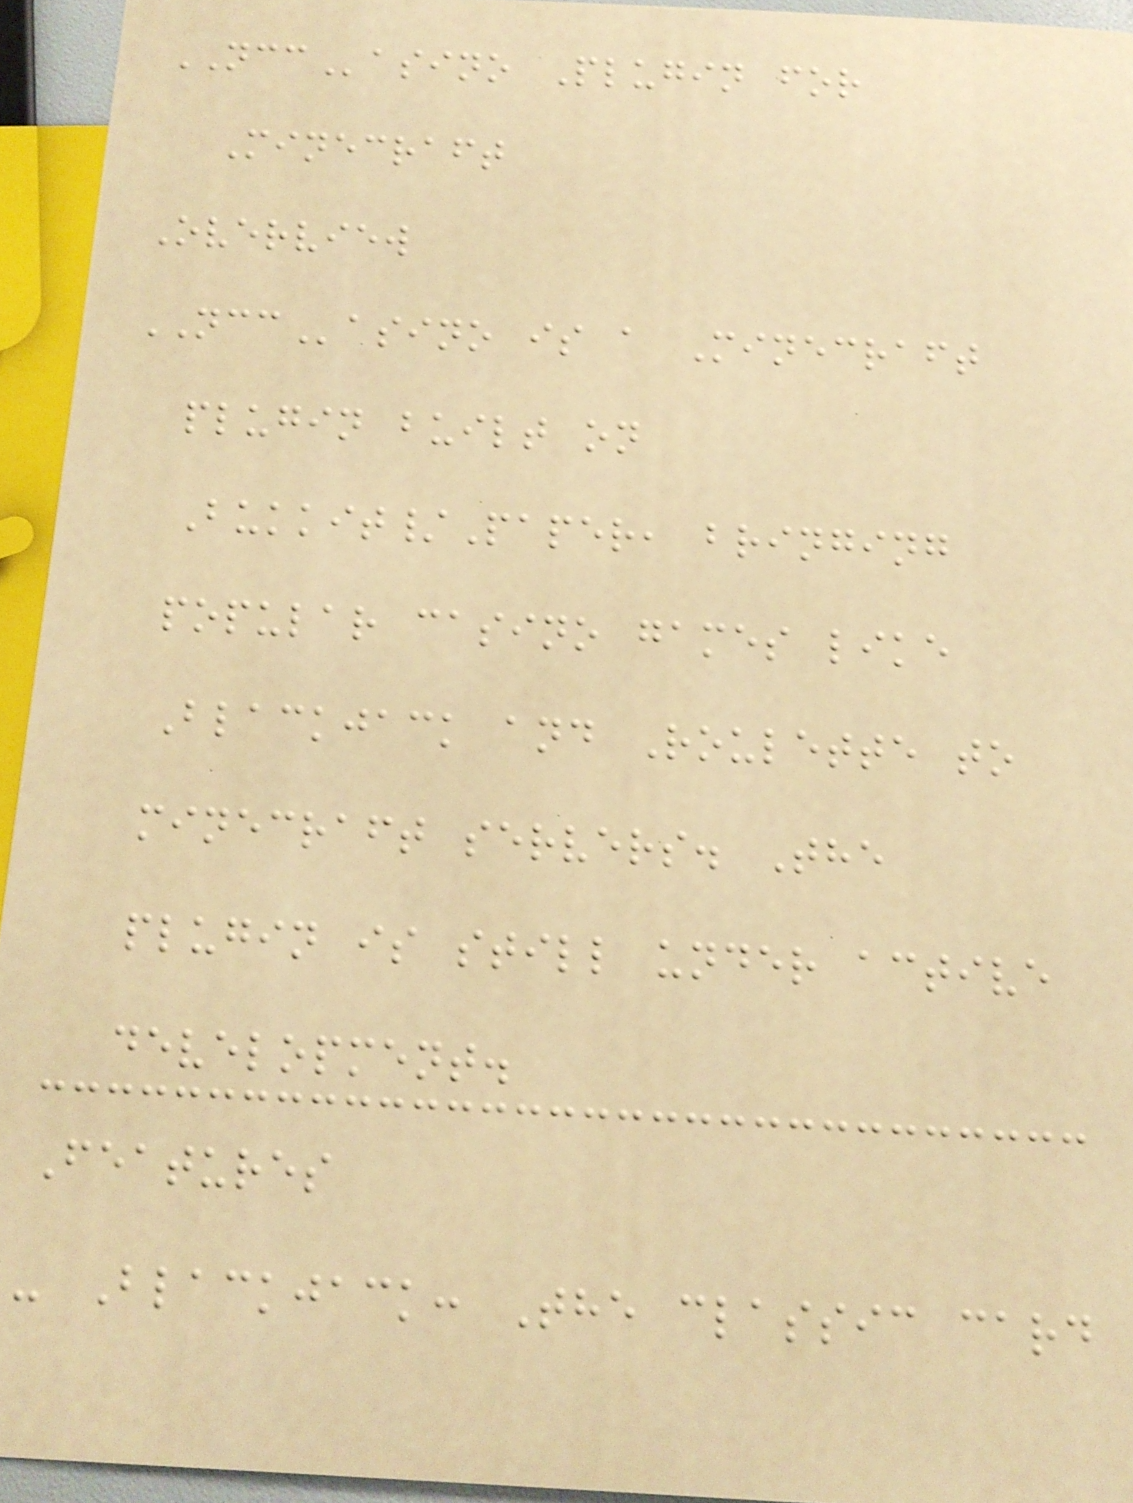NCCasino Plugin for
Minecraft
Overview
NCCasino is a Minecraft
plugin built on
Bukkit/Paper, bringing
popular casino games like
Blackjack and Roulette to
minecraft servers. The
plugin is still under active
development.
Features
- Blackjack: The classic card
